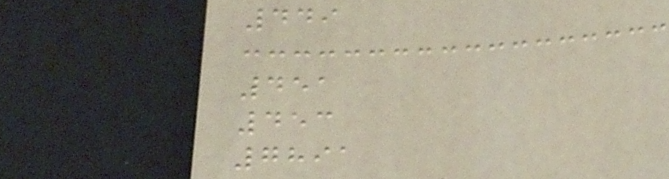449
451
453
7891
